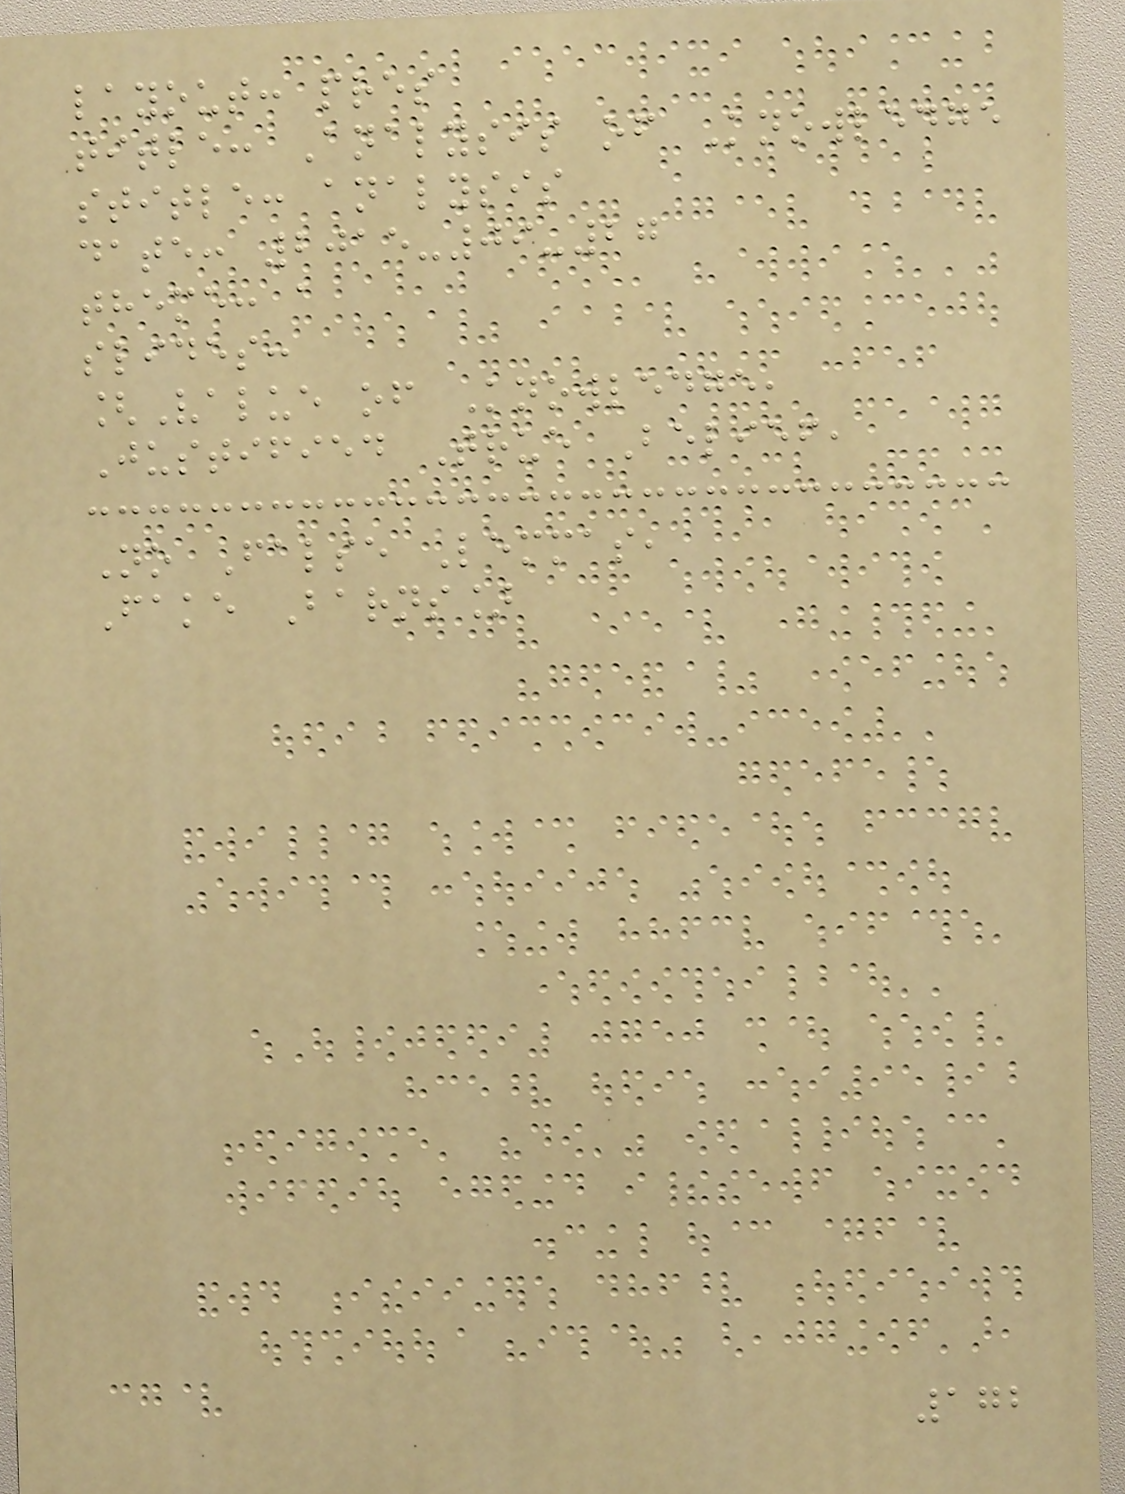layout: pres
title: Analysis of Knowledge
stitle: analysis
date: 2015-09-27
theme: a
slides:
[Value of Knowledge,
Justified True Belief,
No False Lemmas,
Fake Barns]
172
